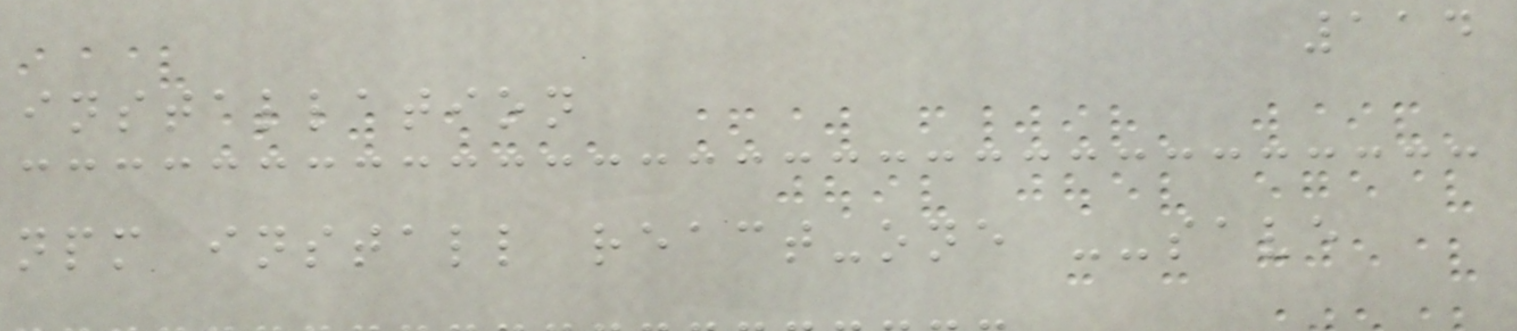114
installation
npm install react-one --save
